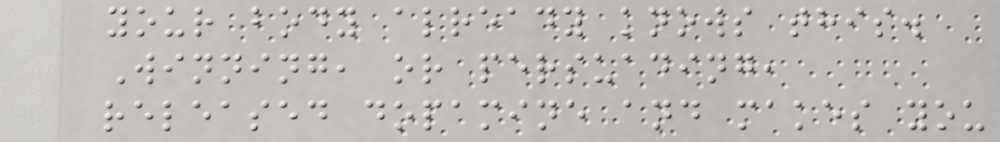your body already knows this.
Winning, or persuading,
released dopamine and makes you
